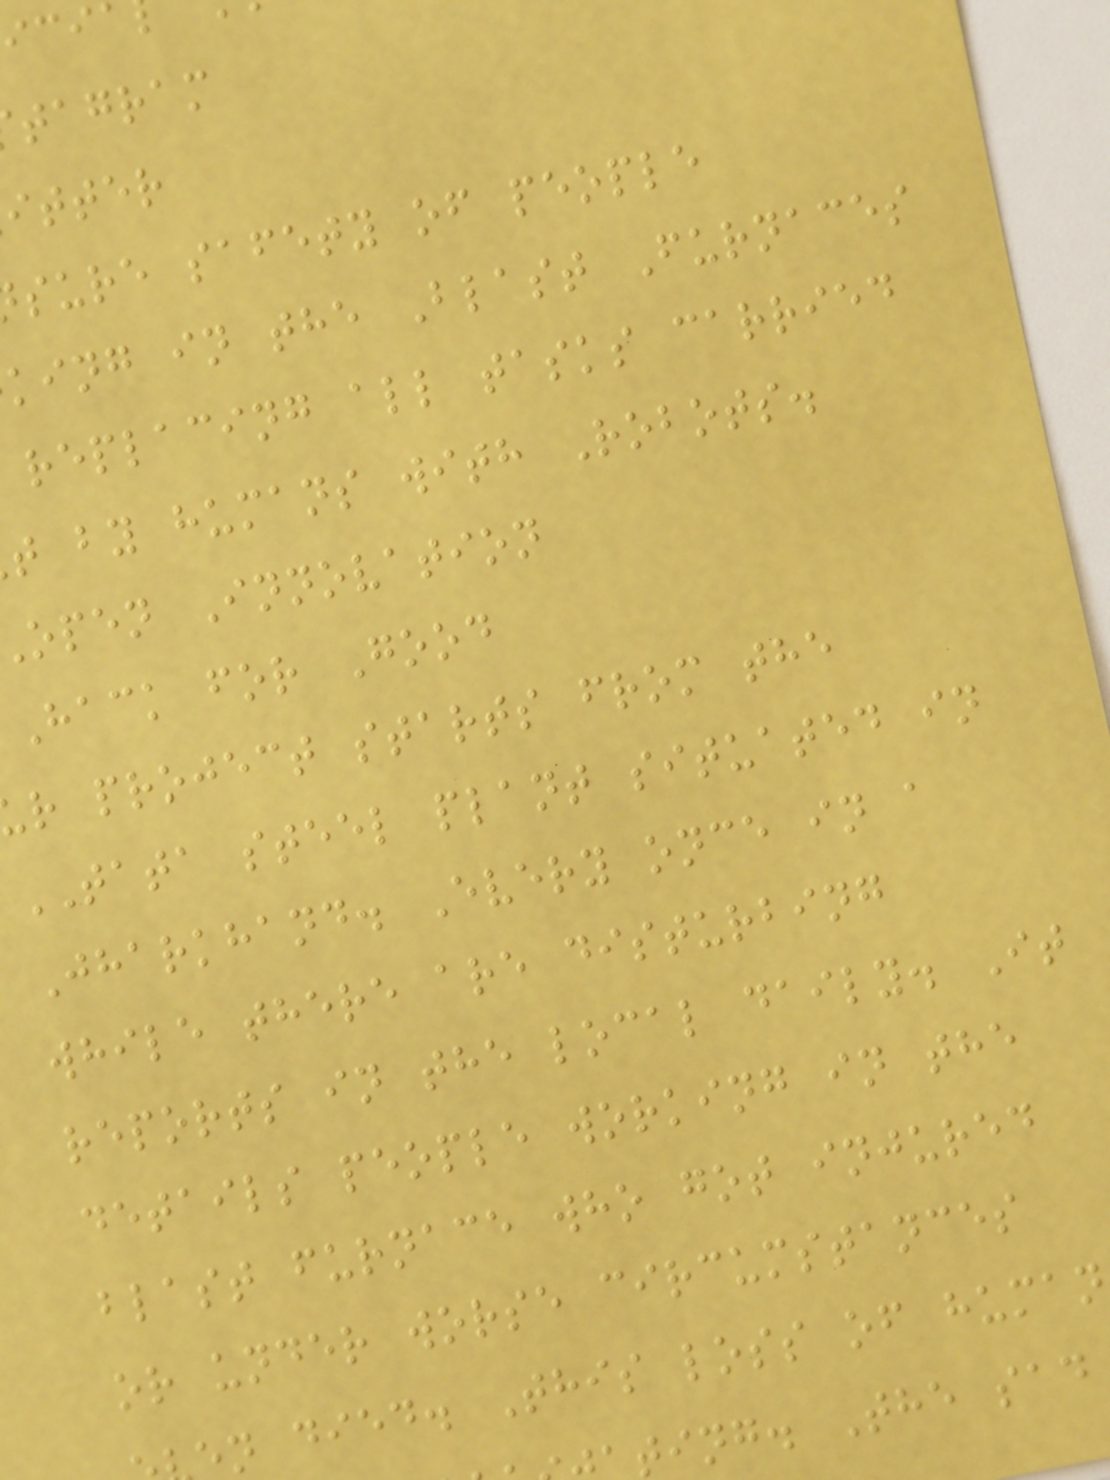tagram
itter
sure safety of people
king in the Blast Furnaces
replacing all tasks carried
t by humans with Robots.
open Innovation
Hack for Good
r project starts from the
TATA steel plant situated in
Jharkhand. Every once in a
while there are disturbing
reports in the local daily. It
details people working in the
blast furnace who got injured
or under worse circumstances
n died. This loss of human
ting. The sad
